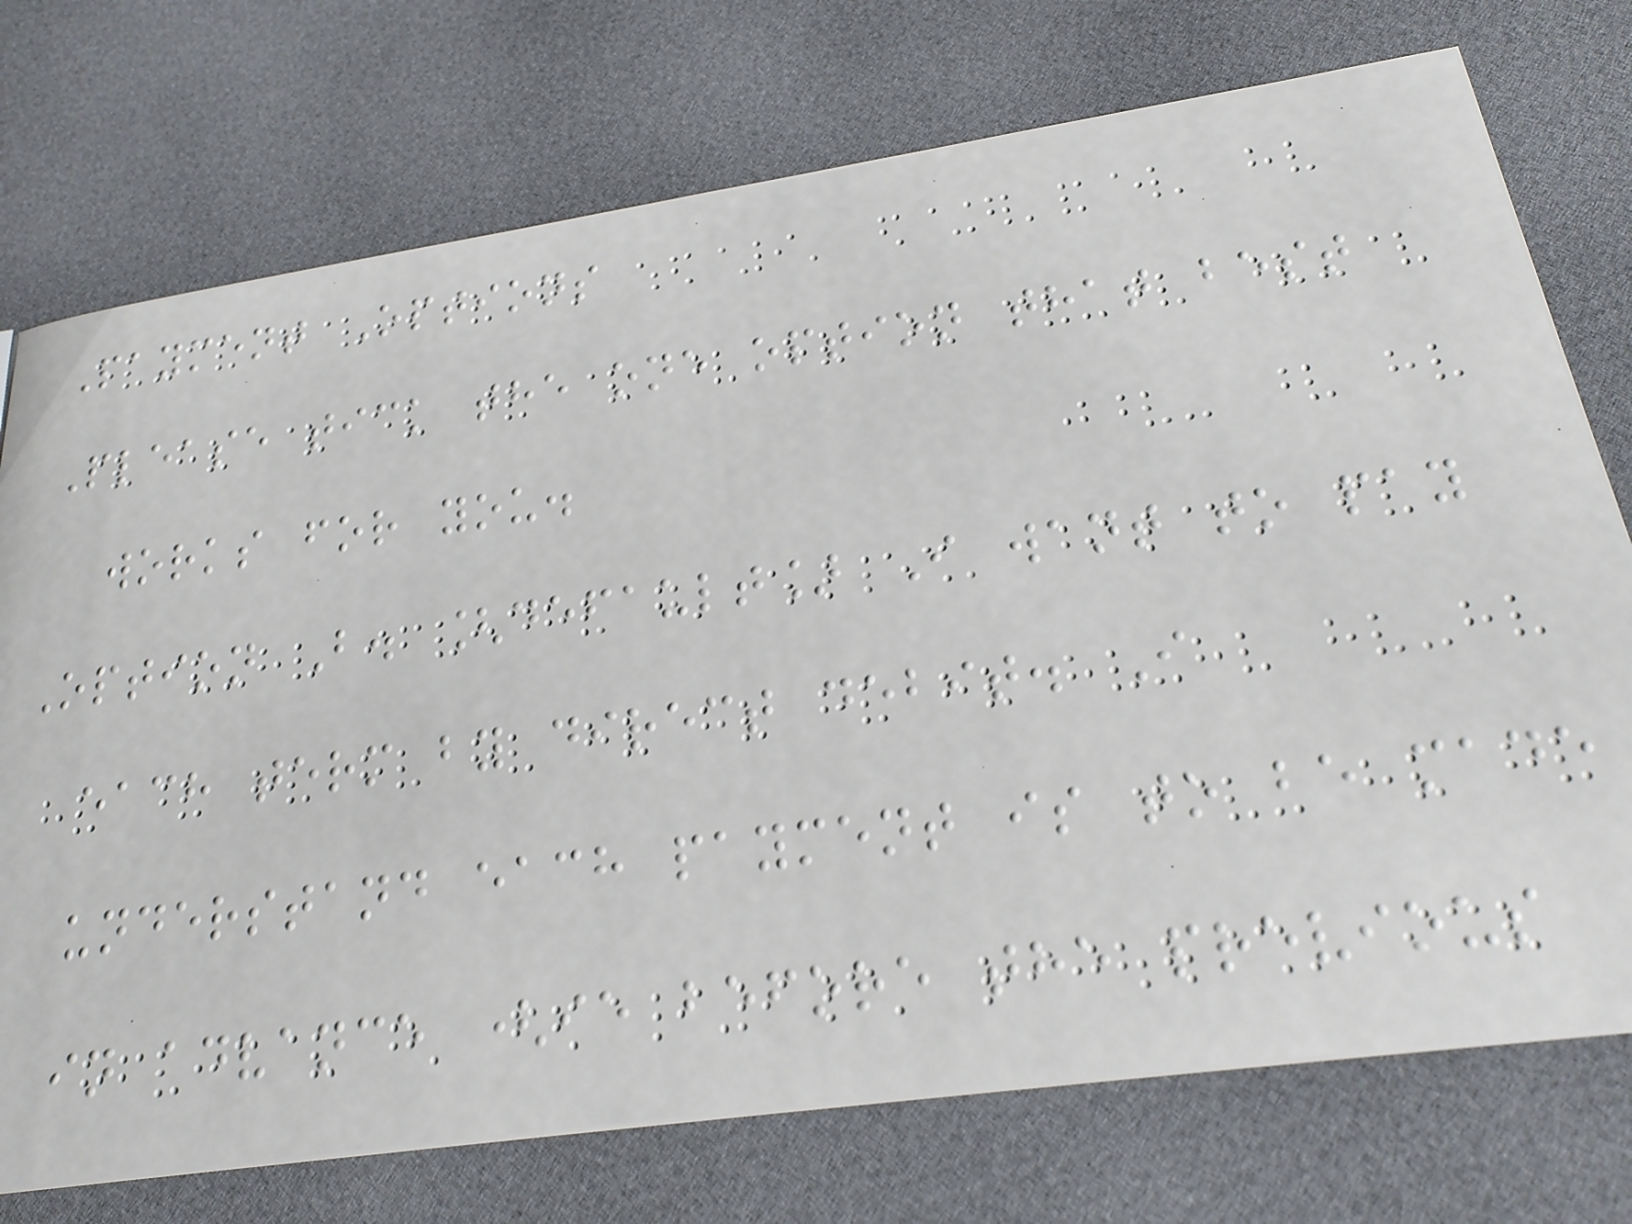Payment Options
Please tick the one option that best
works for you.
Option B. [default] I want to pay
each term by direct debit. I
understand each payment is to be made
in advance (ie before the previous
